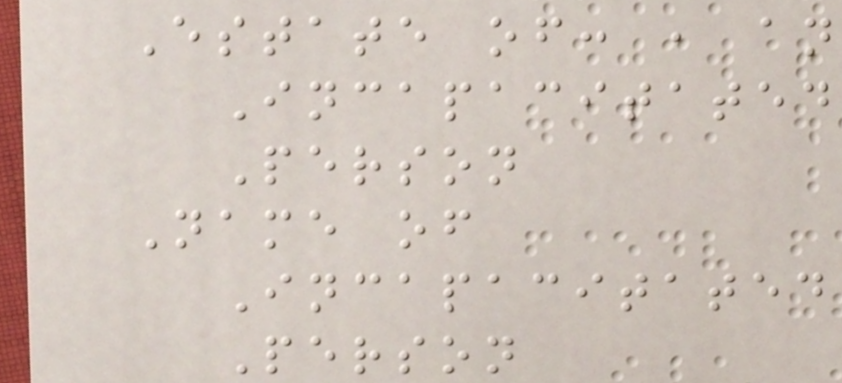Estate of: , an
Incapacitated
Person
Name of
Incapacitated
Person
